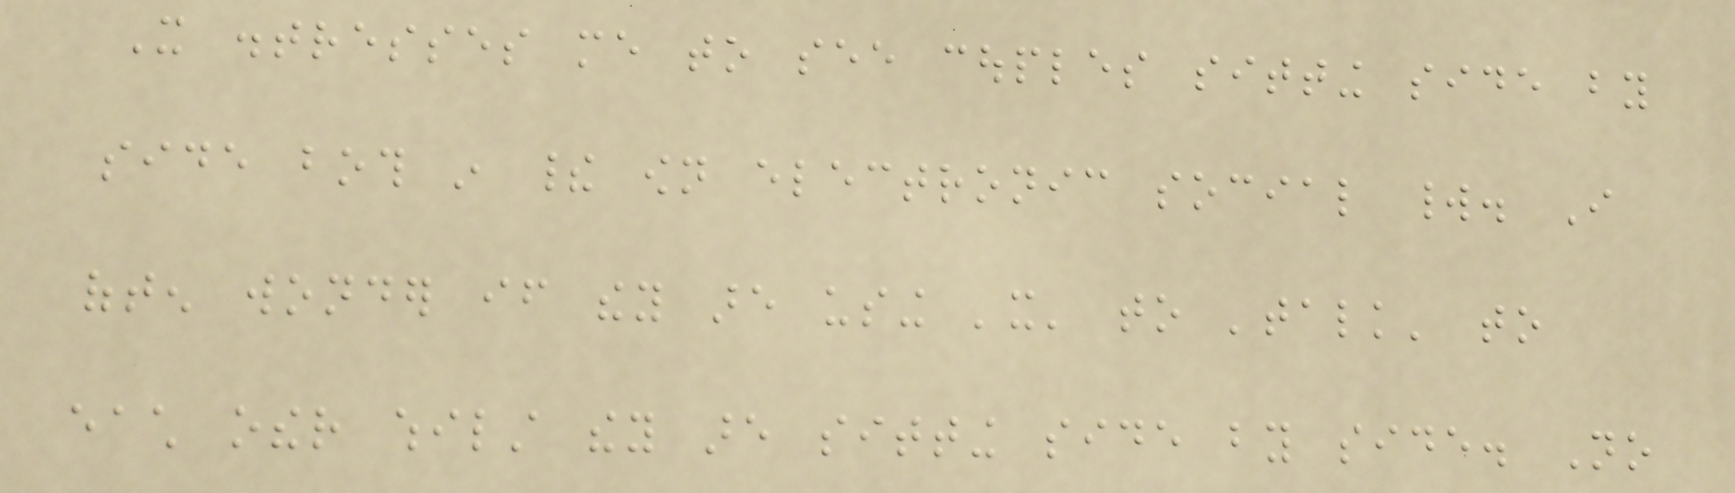It distresses me to see couples sitting side by
side both in their own electronic social world. I
often wonder if they are using 'it' to 'talk' to
each other whilst they are sitting side by side. No
